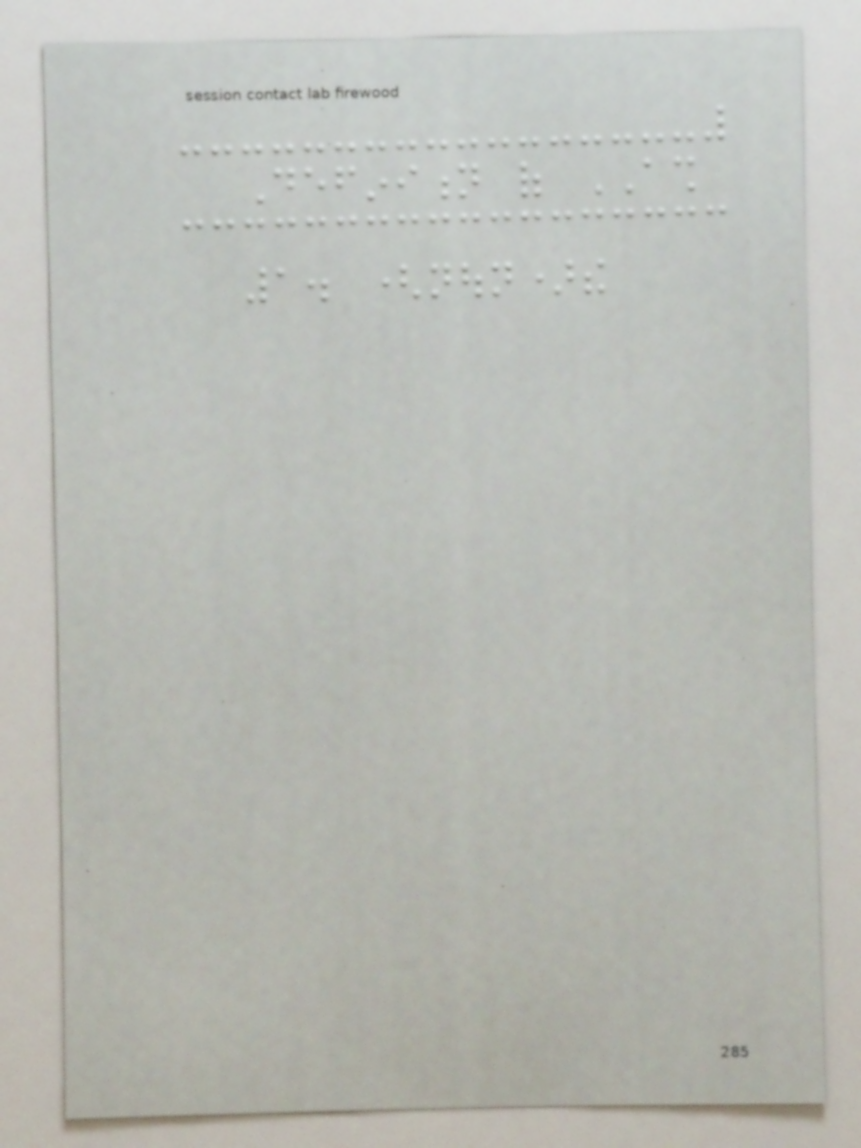Definition of ASH
1. (noun)the
